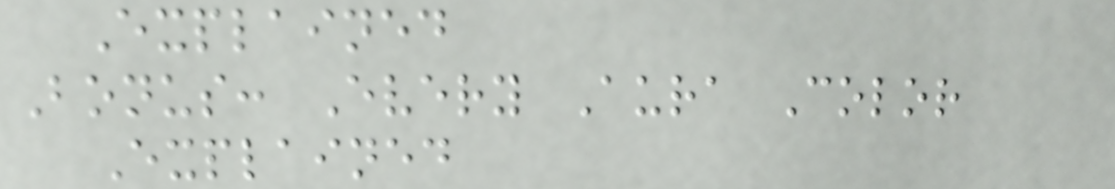Explained
Bonus: Every Aura Color
Explained
